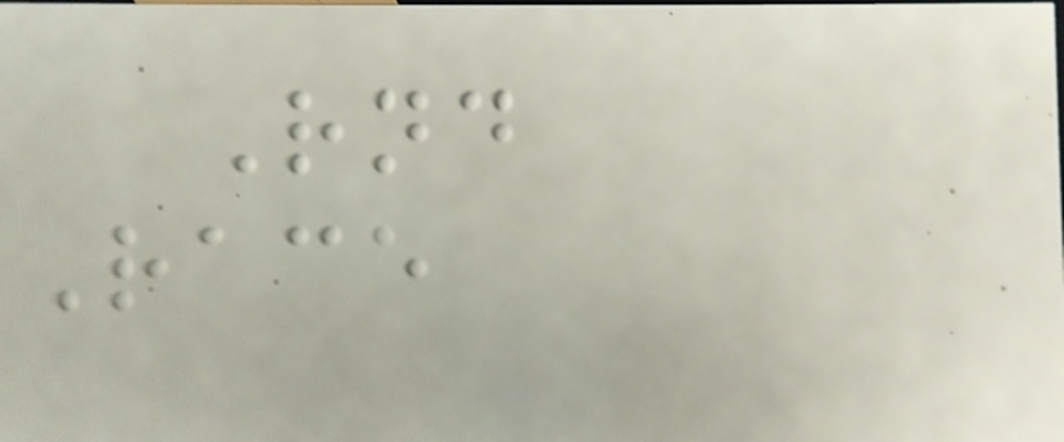Rnd
Race
